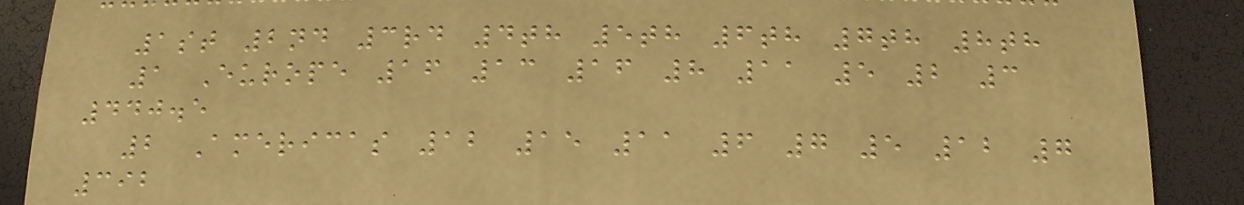1st 2nd 3rd 4th 5th 6th 7th 8th
1 Europe 16 13 16 8 11 5 2 3
440.5
2 Americas 12 15 11 6 7 5 12 7
392
